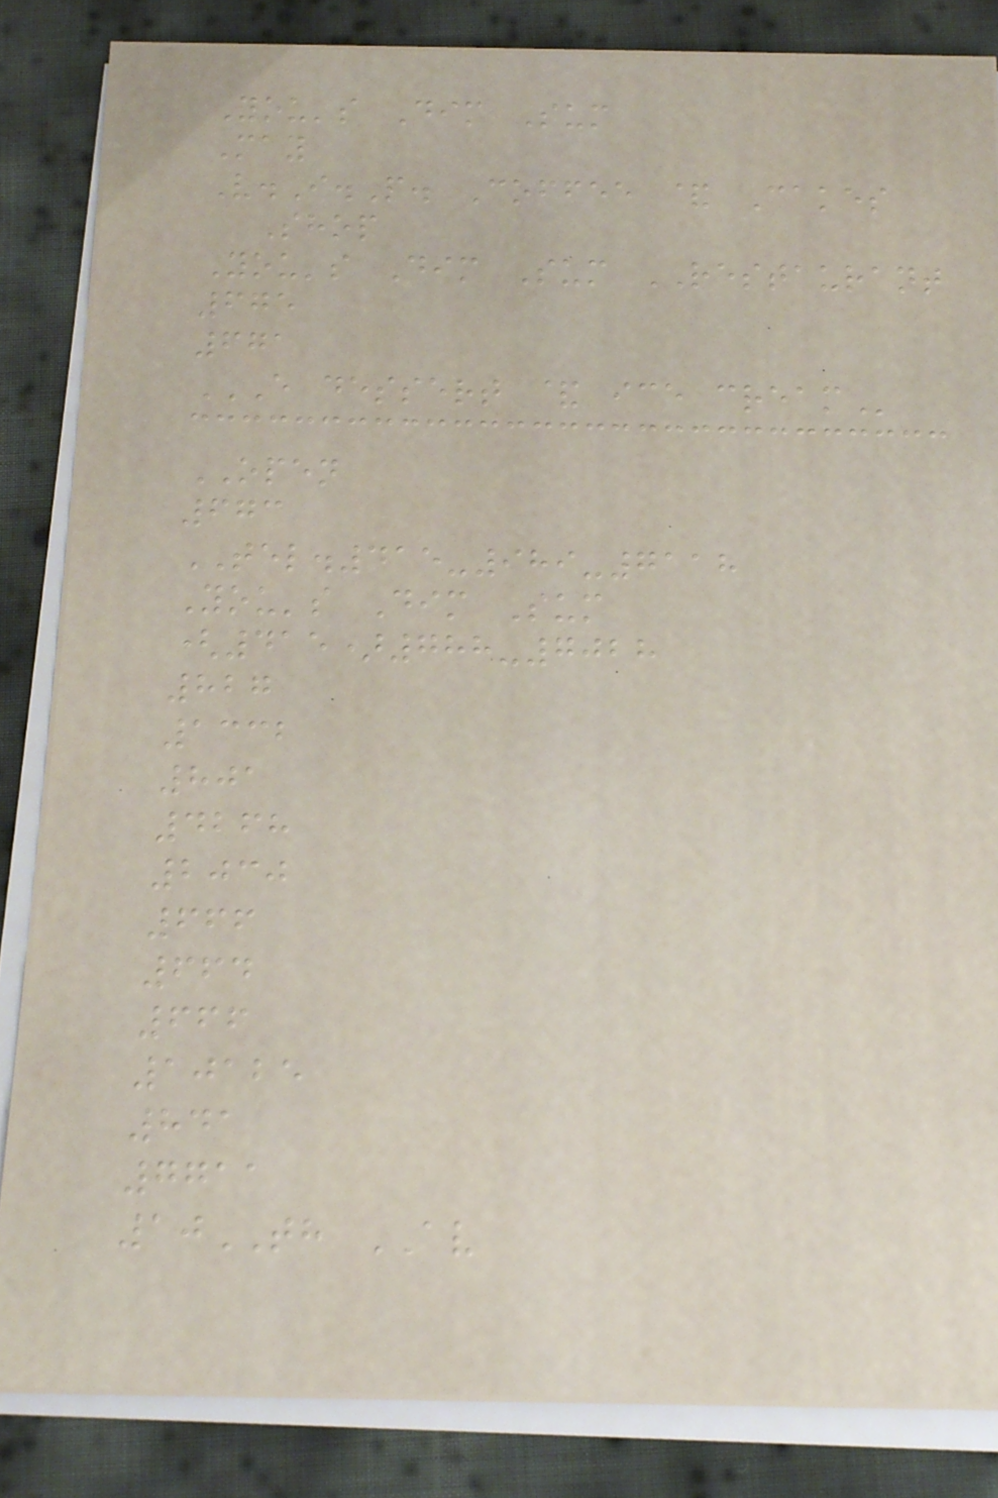You's Dim Sum
May
V.I.P. Coffee & Cakes
Shop
You's Dim Sum RESTAURANT
675
671
E DESSERT & ICE CREAM
OPEN
673
TEL.415-989-7118
You's Dim Sum
(415)788-7028
827
1332
801
4268
2030
666
664
666
10125
841
7711
10TH AV
